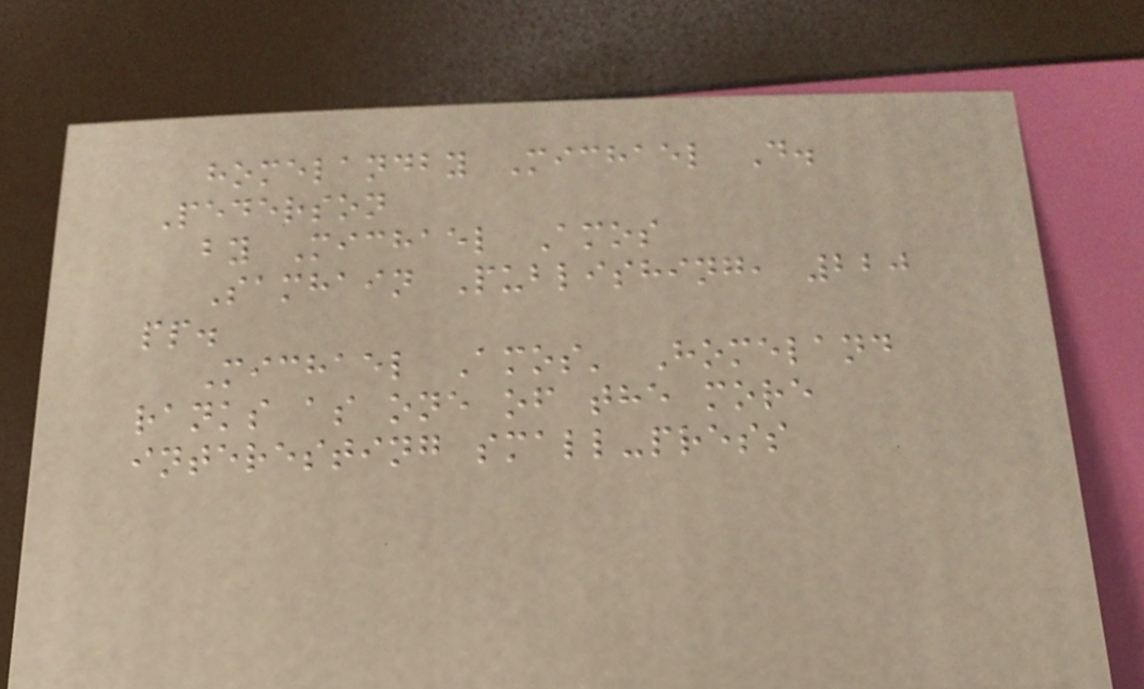homelandby Michael D.
Pederson
by Michael Amos
Samhain Publishing, 220
pp.
Michael Amos' Homeland
ranks as one of the more
interesting small-press
